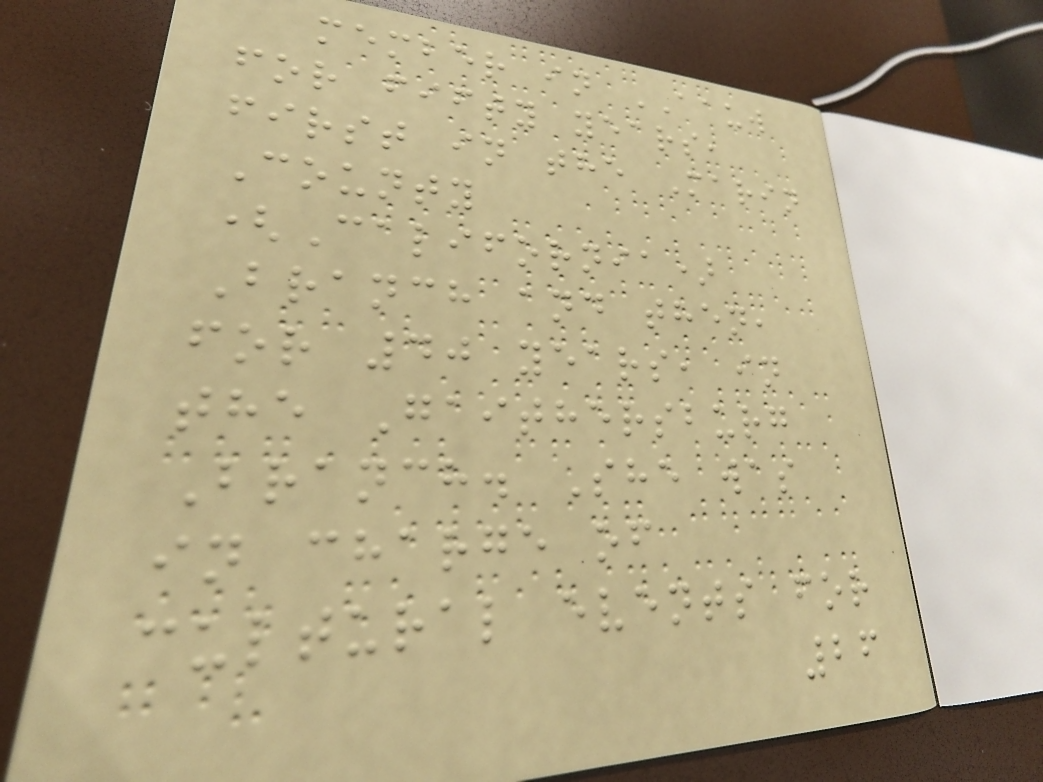member in AAUW
for fifty years,
first in the Marin
County
(California)
Branch and then,
for 40 years, in
the Gaithersburg
Branch. She was
in charge of
cultural events for
26
